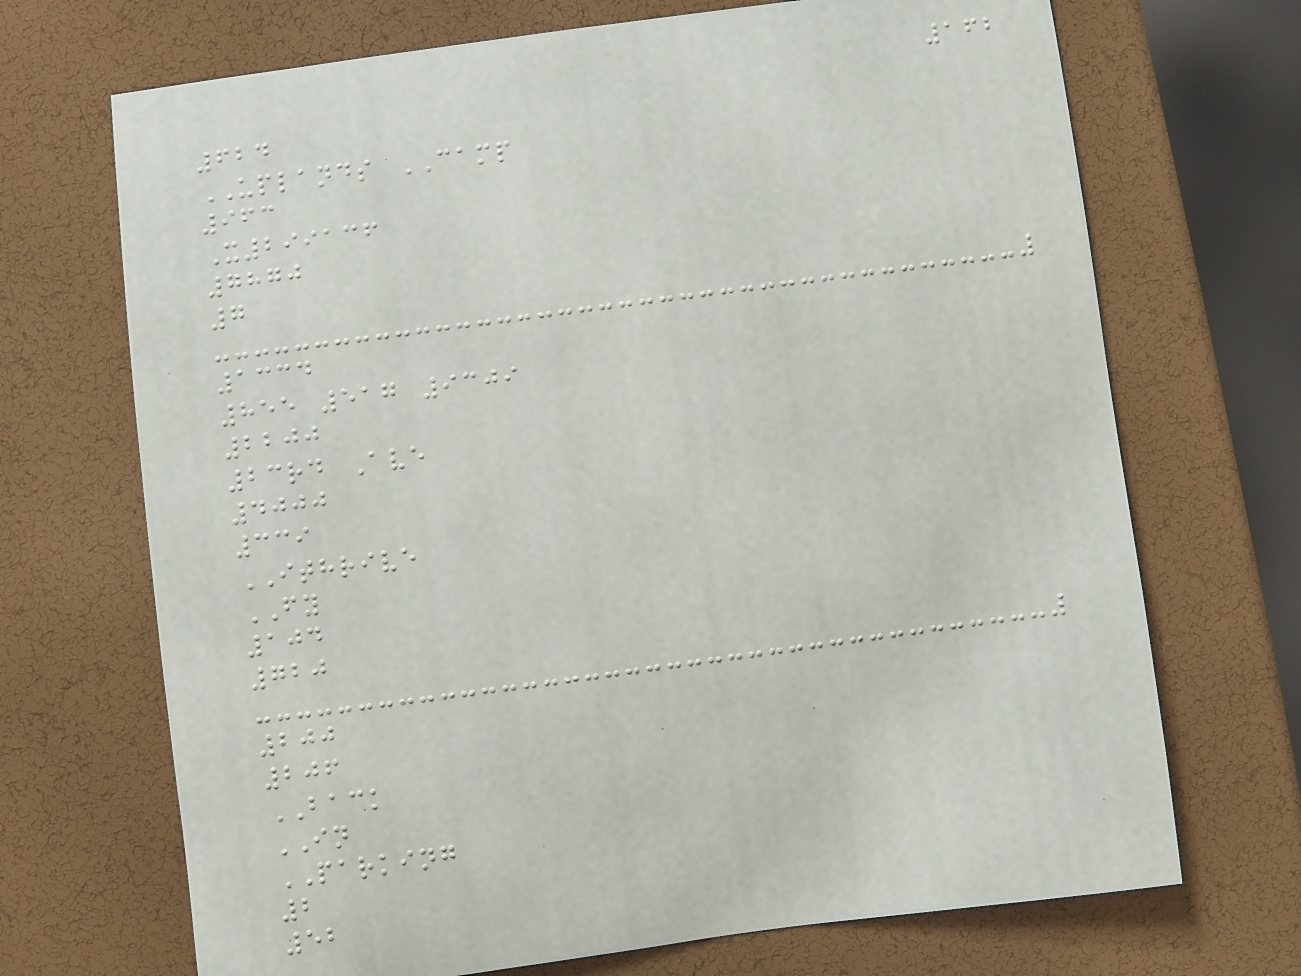162
624
UPLANDS CAMP
963
X299136
7870
7
1334
855 517 9309
2200
23rd Ave
4000
339
ITHRIVE
FY
104
720
200
206
BACK
IN
PARKING
2
52
